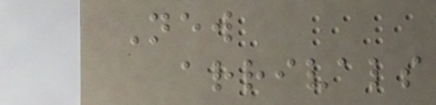New
arrivals
